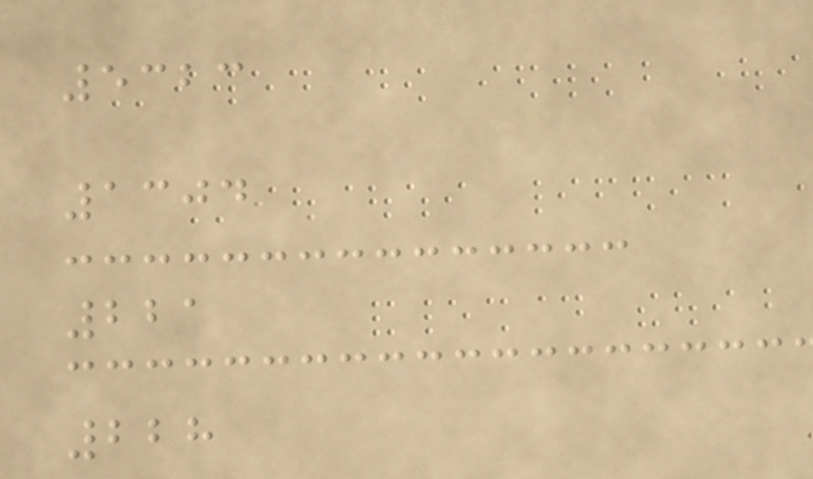5323
1304
221
228
